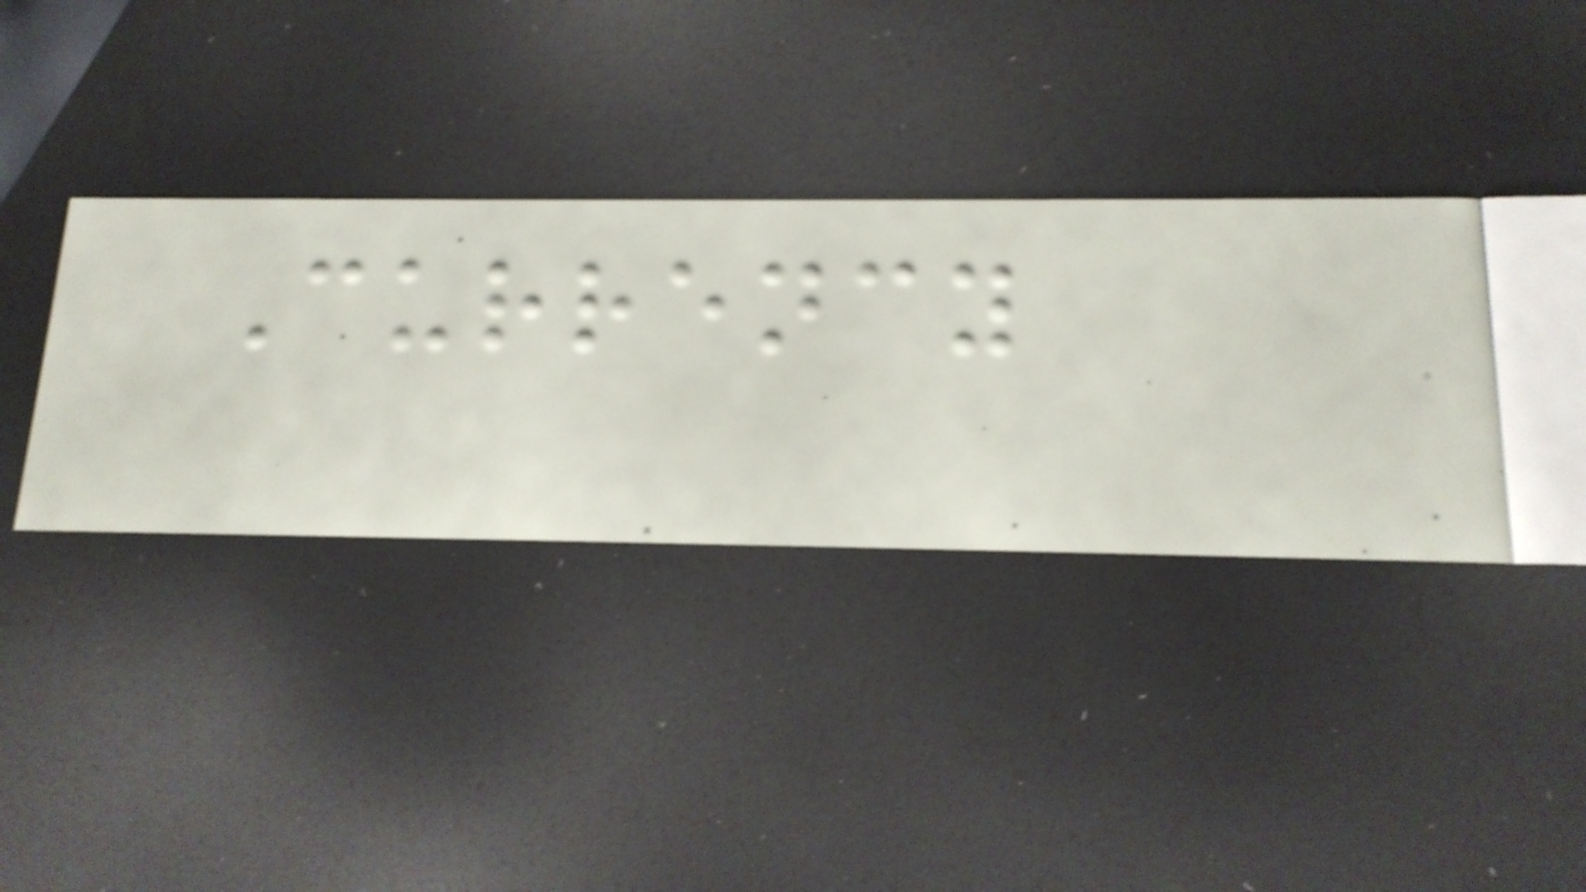Currency
